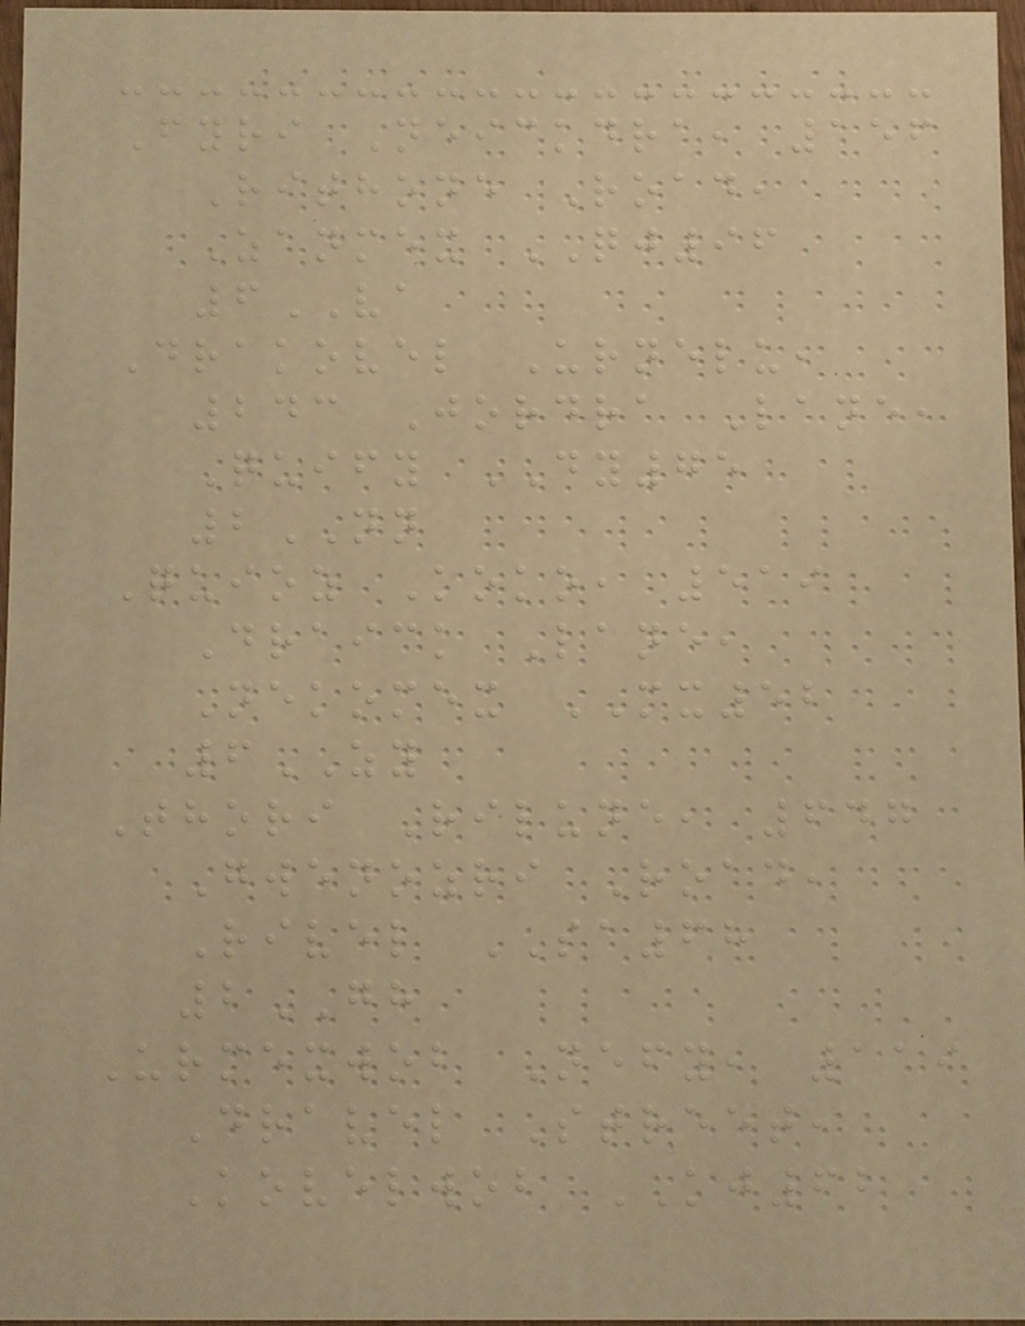Fyri Neickdra, 156
Rithone Road,
Zanmex QJ96
6VA
Drakovel Urnelu,
243 Jordra Lane,
Quify DY75
2NN
Quioz Koko, 519
Draick Lane,
Nekomex MX52
6ZY
Thori Rilune, 647
Gwenozri Road,
Rivel SA68
2GH
Urmexwob Nefy, 119
Dravel Street,
Kovelwob KJ62
